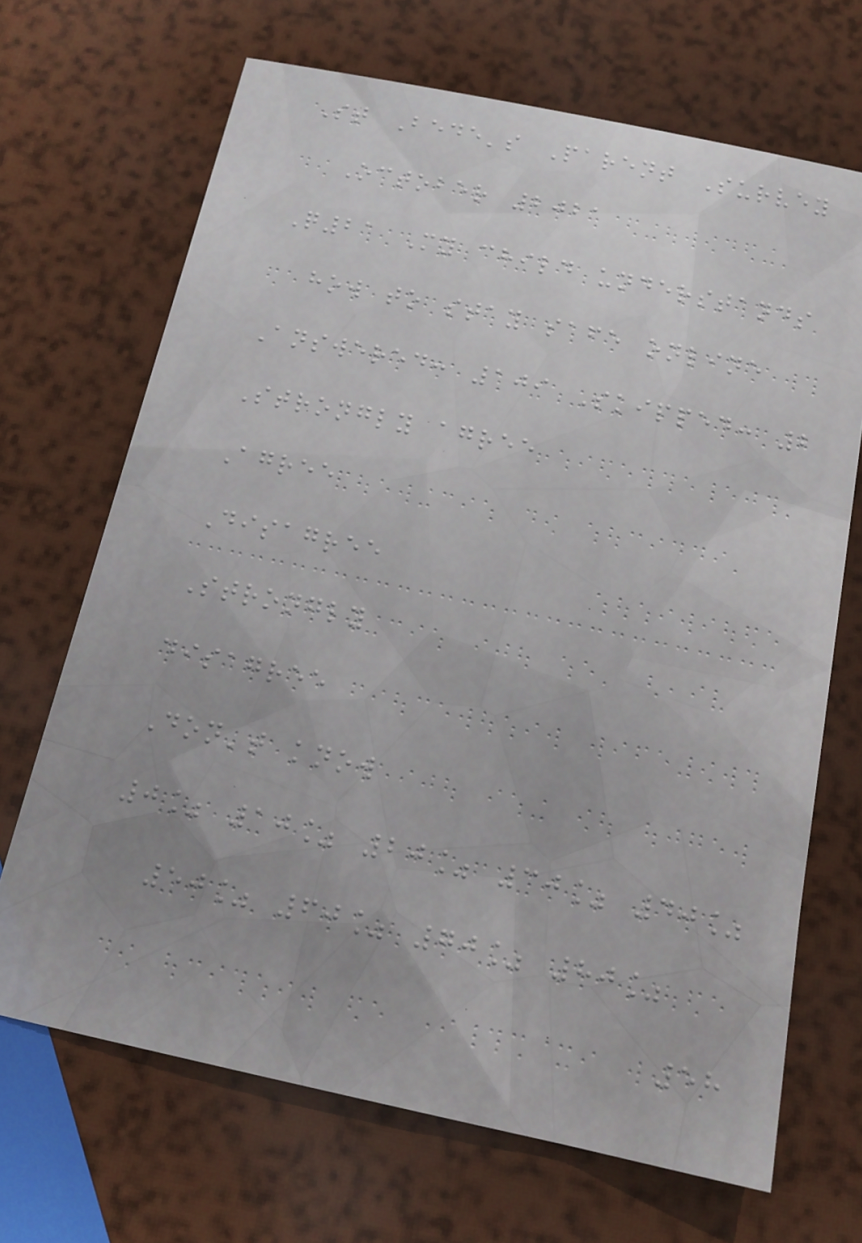St Bede's Parent Survey
October 2021
Q21 My child understands
how to stay safe online
Answered: 109 Skipped: 2
Strongly agree
Agree
Disagree
Strongly
disagree
Don't know
0% 10% 20% 30% 40%
50% 60% 70% 80%
58
